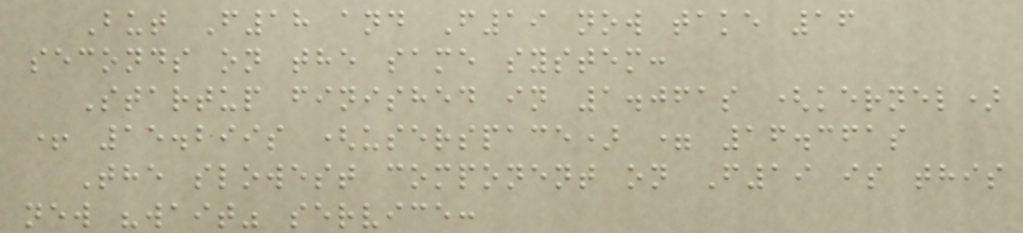But F18 and F19 now take 16
seconds on the same system:
Startup finished in 1.061s (kernel)
+ 15.299s (userspace) = 16.361s
The slowest component on F19 is this
new "wait" service:
